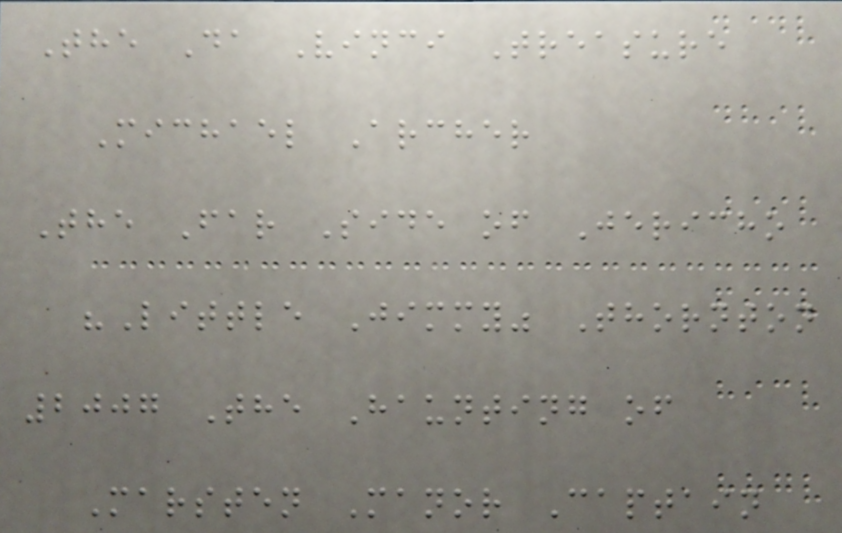The Da Vinci Treasure
Michael Archer
The Far Side of Jericho
"Little Jimmy" Thornton
2007 The Haunting of
Marsten Manor Captain
